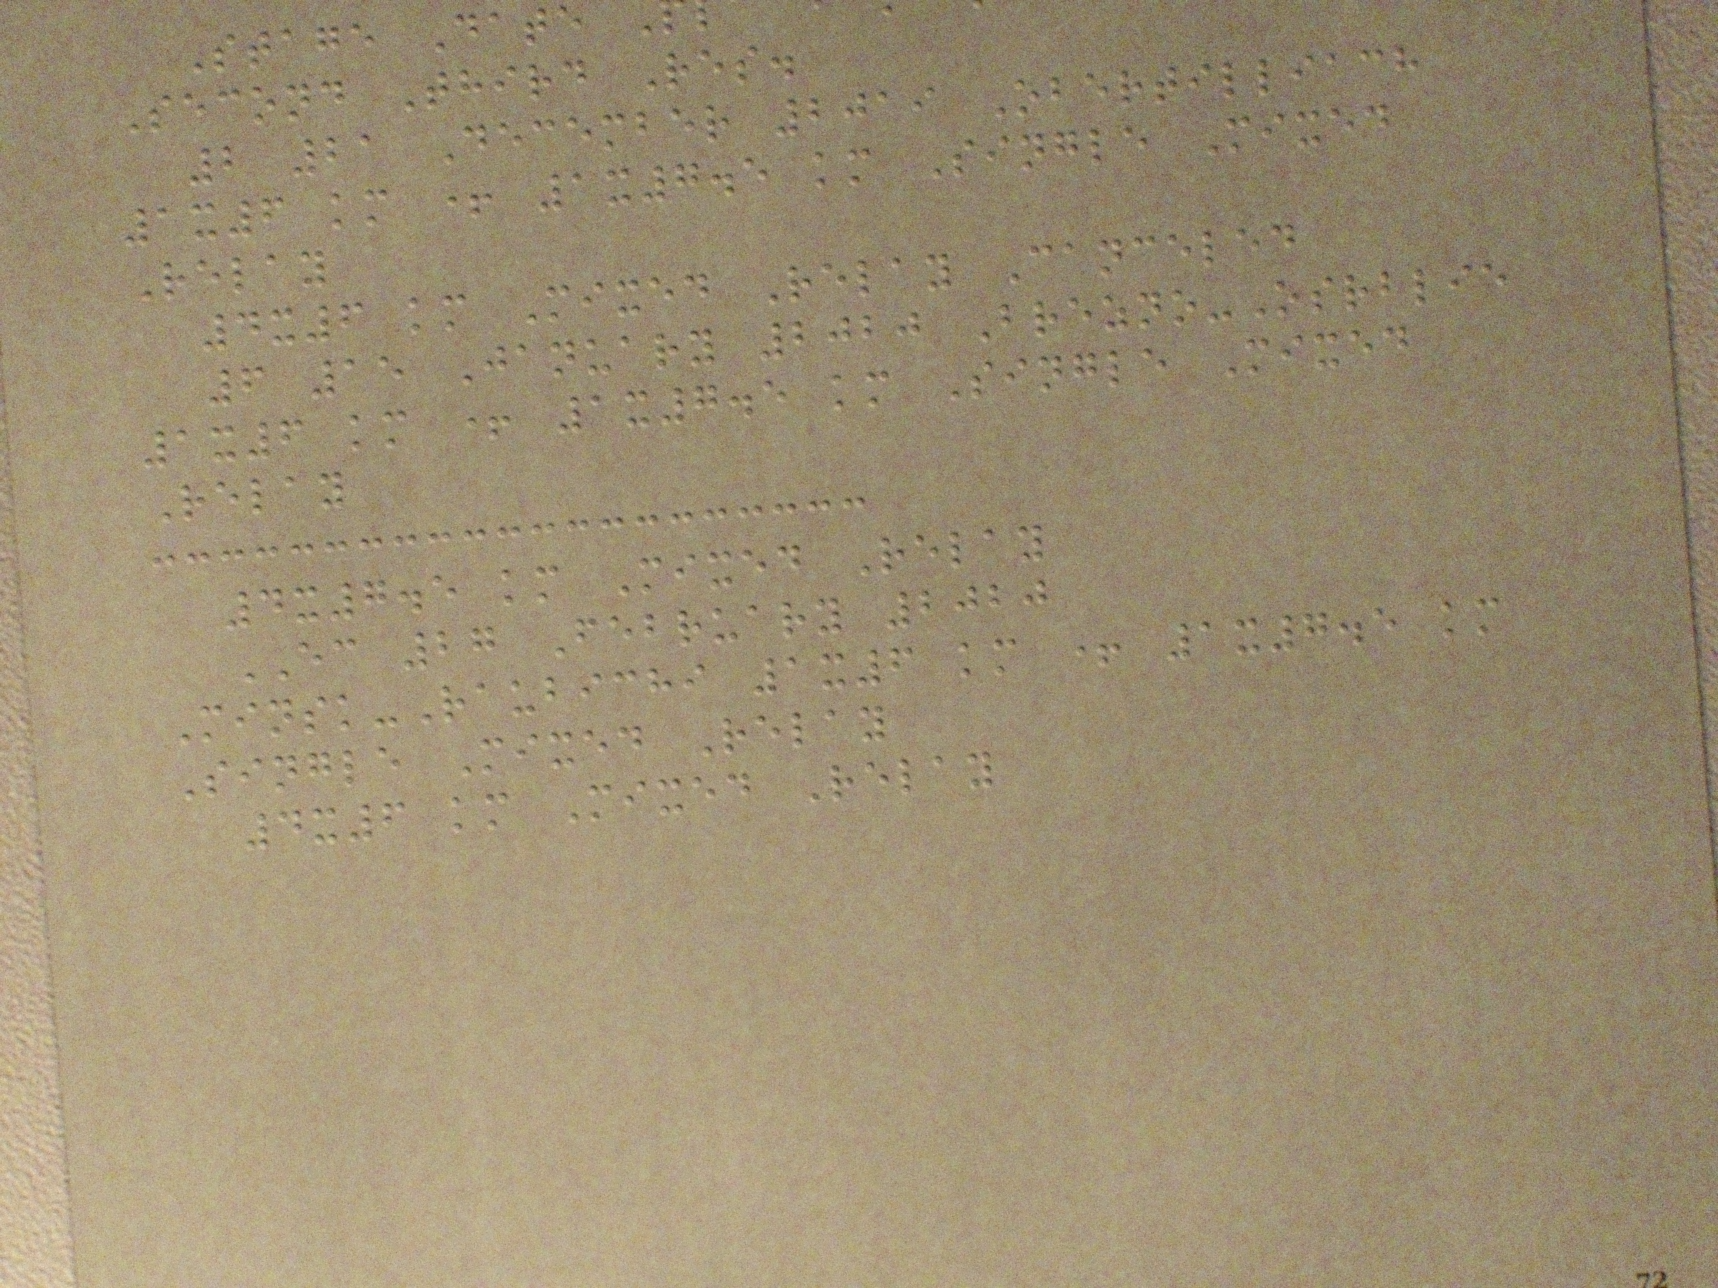Stage Date
Second Third Res.
2 21 December 2019 Obertilliach
1x6 km + 1x7.5 km Single Mixed
Relay
4x6 km Mixed Relay Canceled
6 15 January 2020 Brezno-Osrblie
1x6 km + 1x7.5 km Single Mixed
Relay
4x7.5 km Mixed Relay
EC 27 February 2020
Minsk-Raubichi 1x6 km + 1x7.5 km
Single Mixed Relay
4x6 km Mixed Relay
